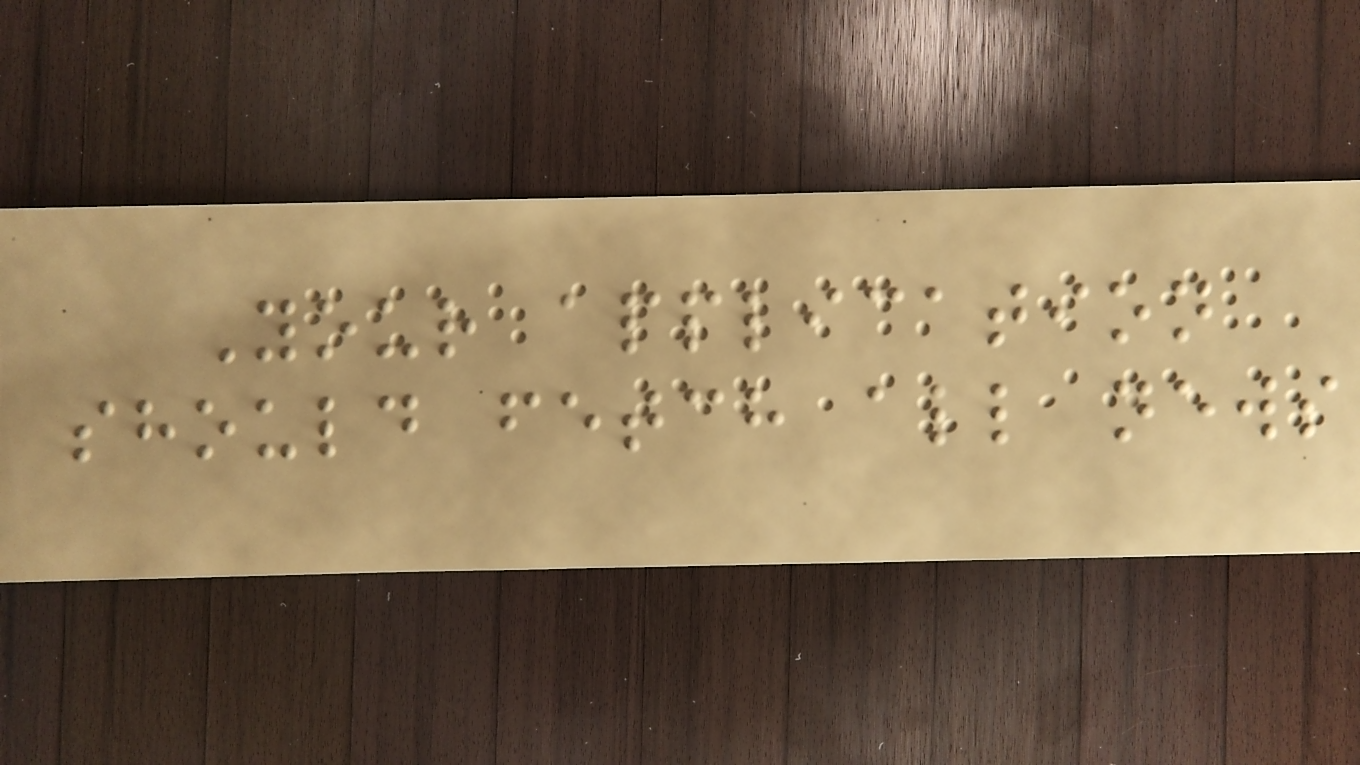Your application
should fetch all news
